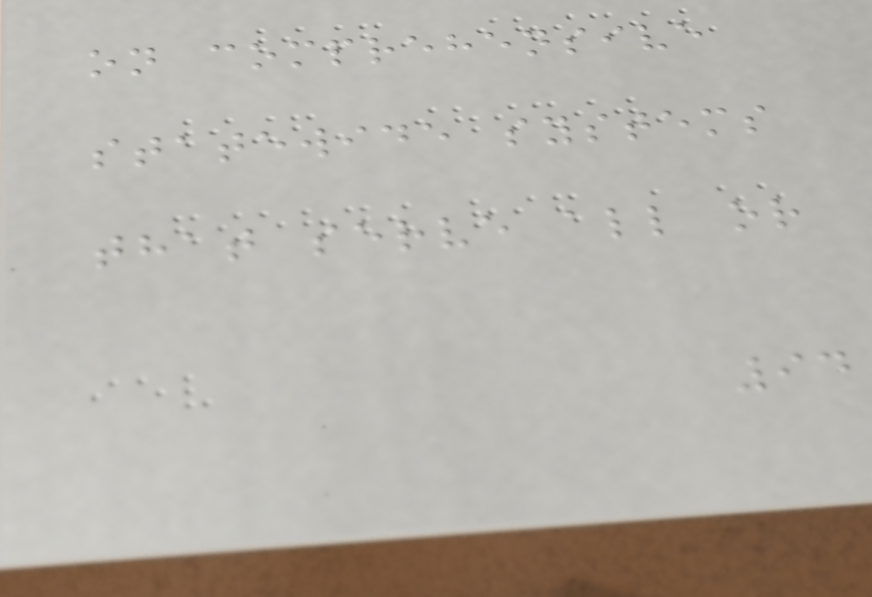on comprehensive
statewide systems
that serve all or
94
